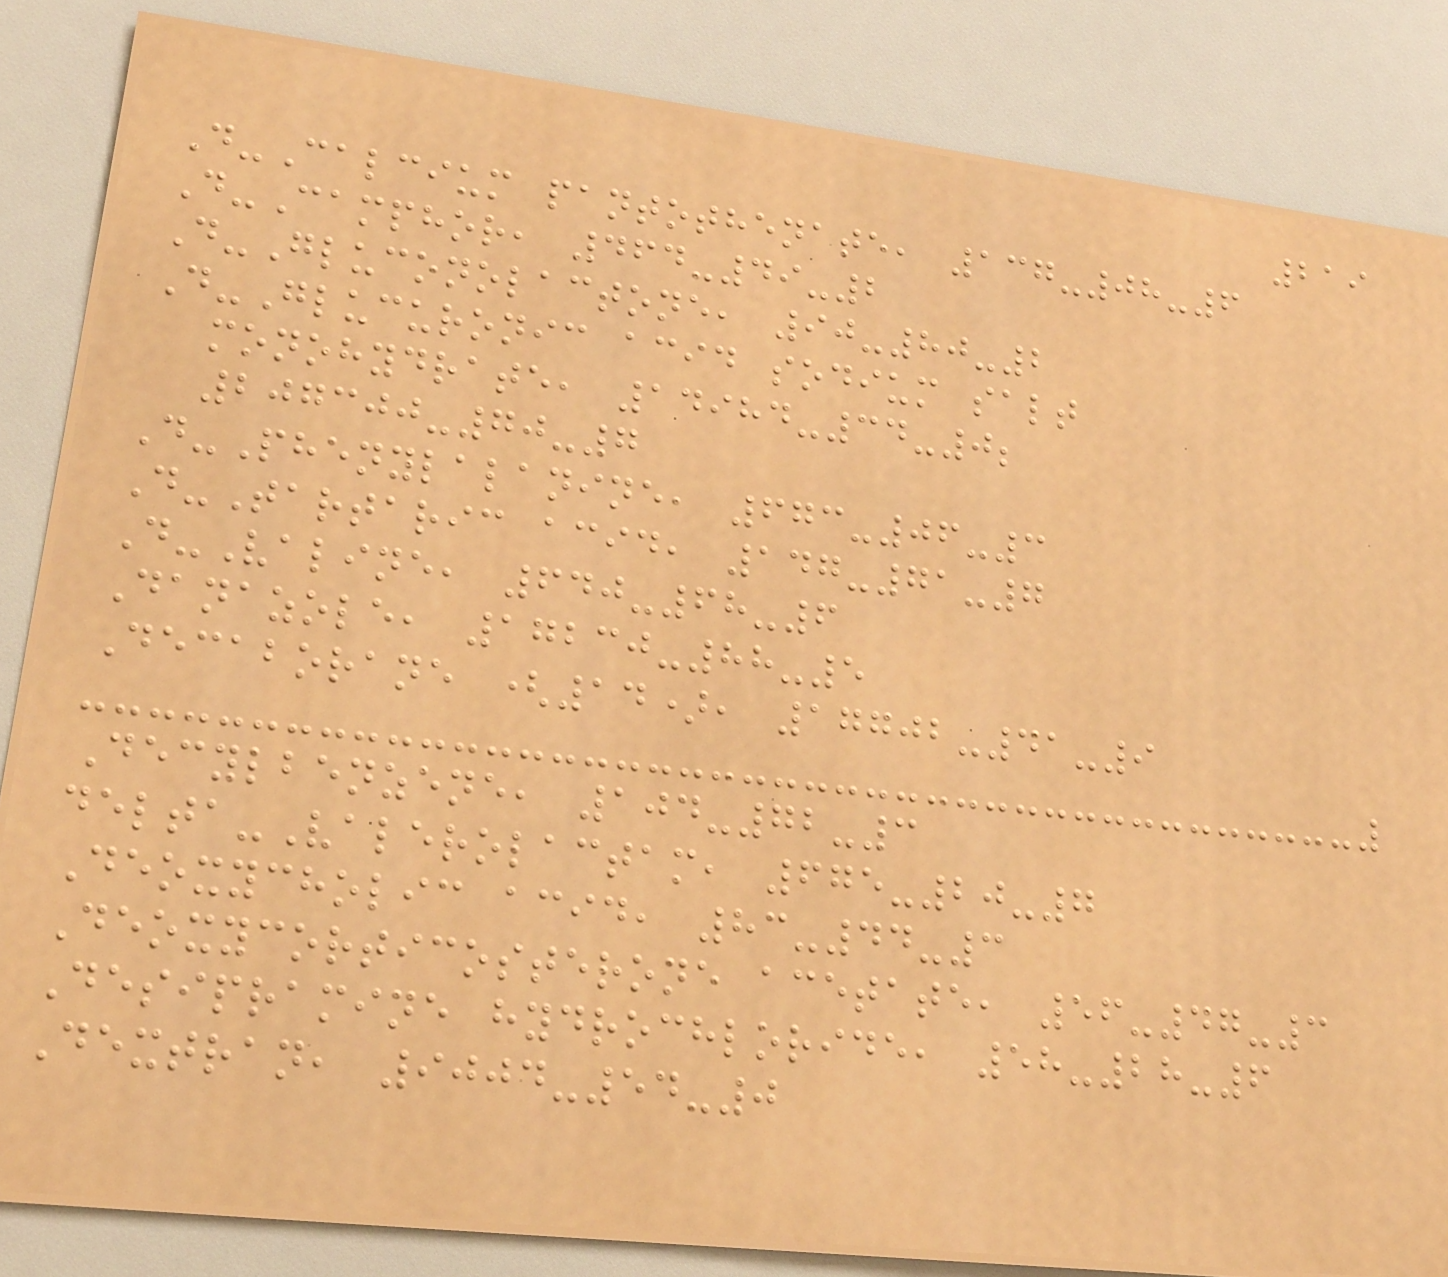219
D-Calcium pantothenate, 137-08-6
D-Camphor, 464-49-2
D-Gluconolactone, 90-80-2
D-Glucuronic acid sodium salt
monohydrate, 14984-34-0;
207300-70-7
D-Phenylalanine, 673-06-3
D-Tartaric acid, 147-71-7
D-Valine, 640-68-6
Danazole, 17230-88-5
Decaborane (14), 17702-41-9
Decylbenzene, 104-72-3
delta-Valerolactam, 675-20-7
Deoxycholic acid, 83-44-3
Deoxycorticosterone acetate, 56-47-3
Desipramine hydrochloride, 58-28-6
Dextran, 9004-54-0
